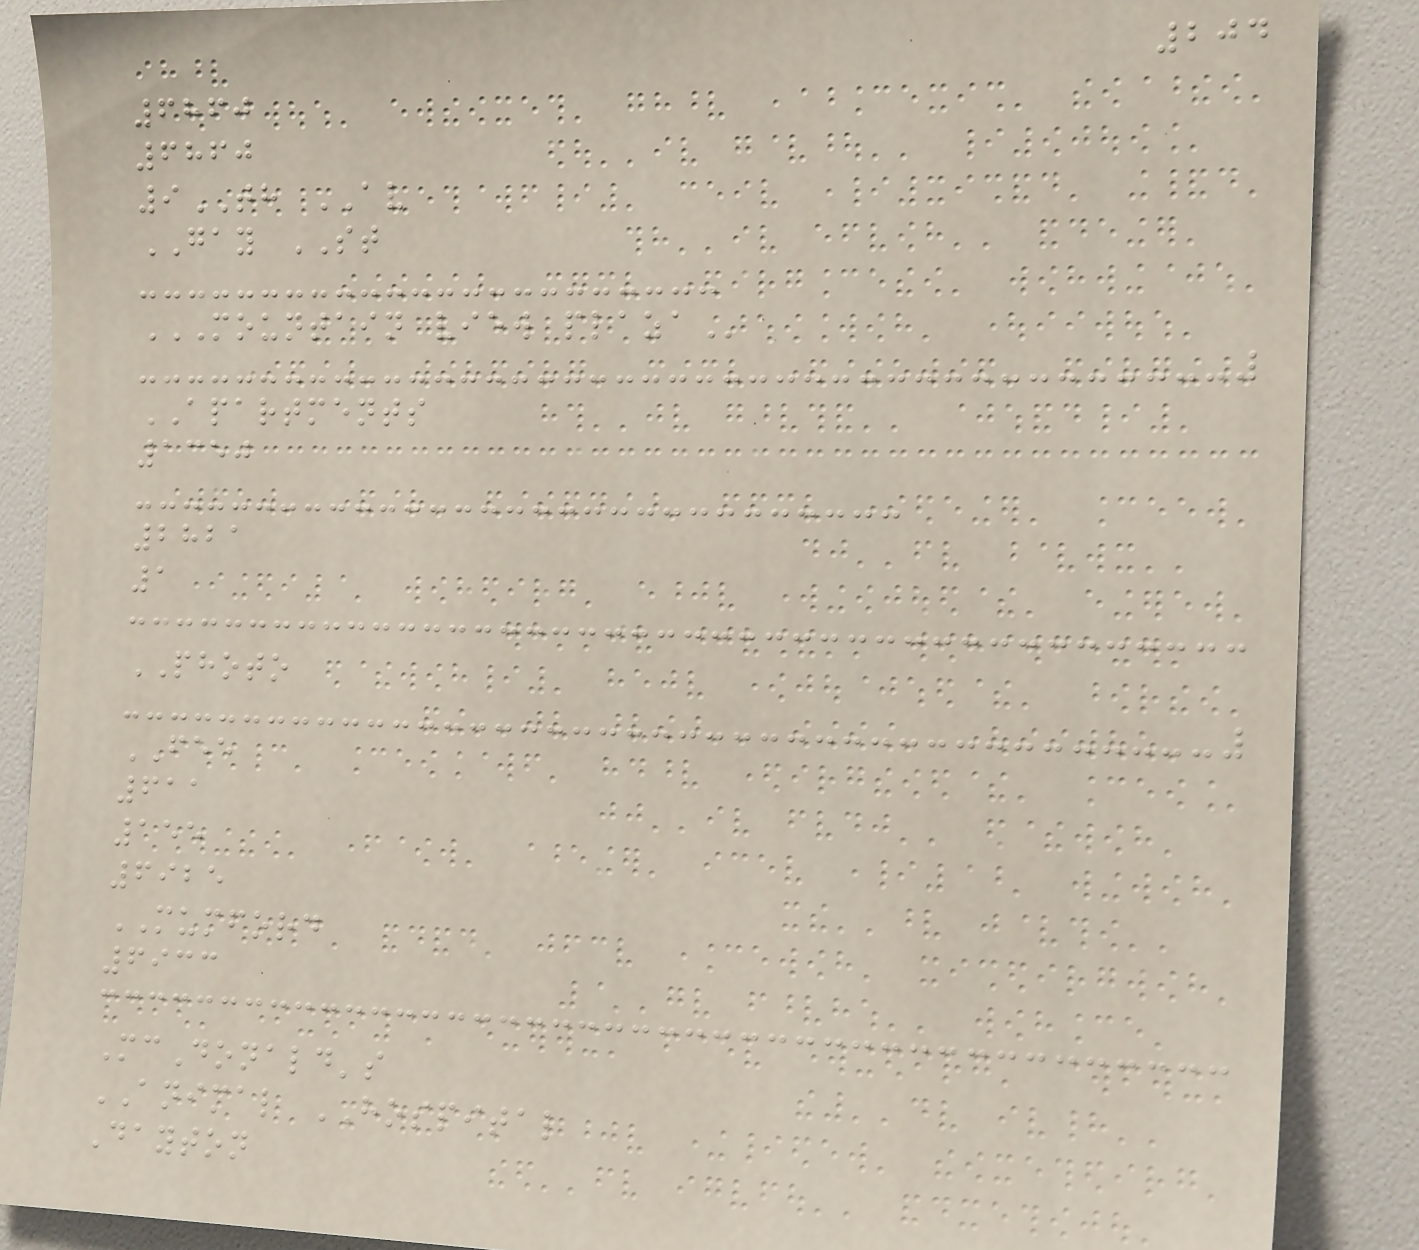204
6860
6860
9TH AV
GAY ST
MOUNTAIN VIEW PLAZA
APARTMENTS
1350
2821
1
PHOTO
FEE
611
155
6925
MUMFORD
6933
McDonald's
ANIMAL HOSPITAL
Dayton
